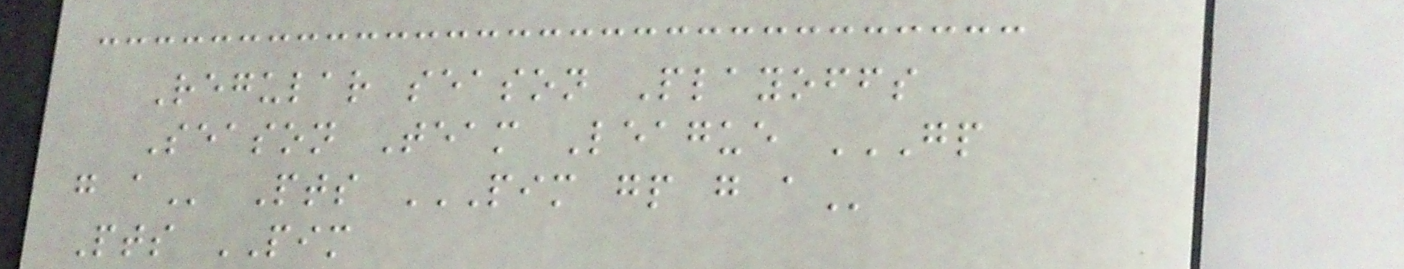Regular season Playoffs
Season Team League GP
G A Pts PIM GP G A
Pts PIM
